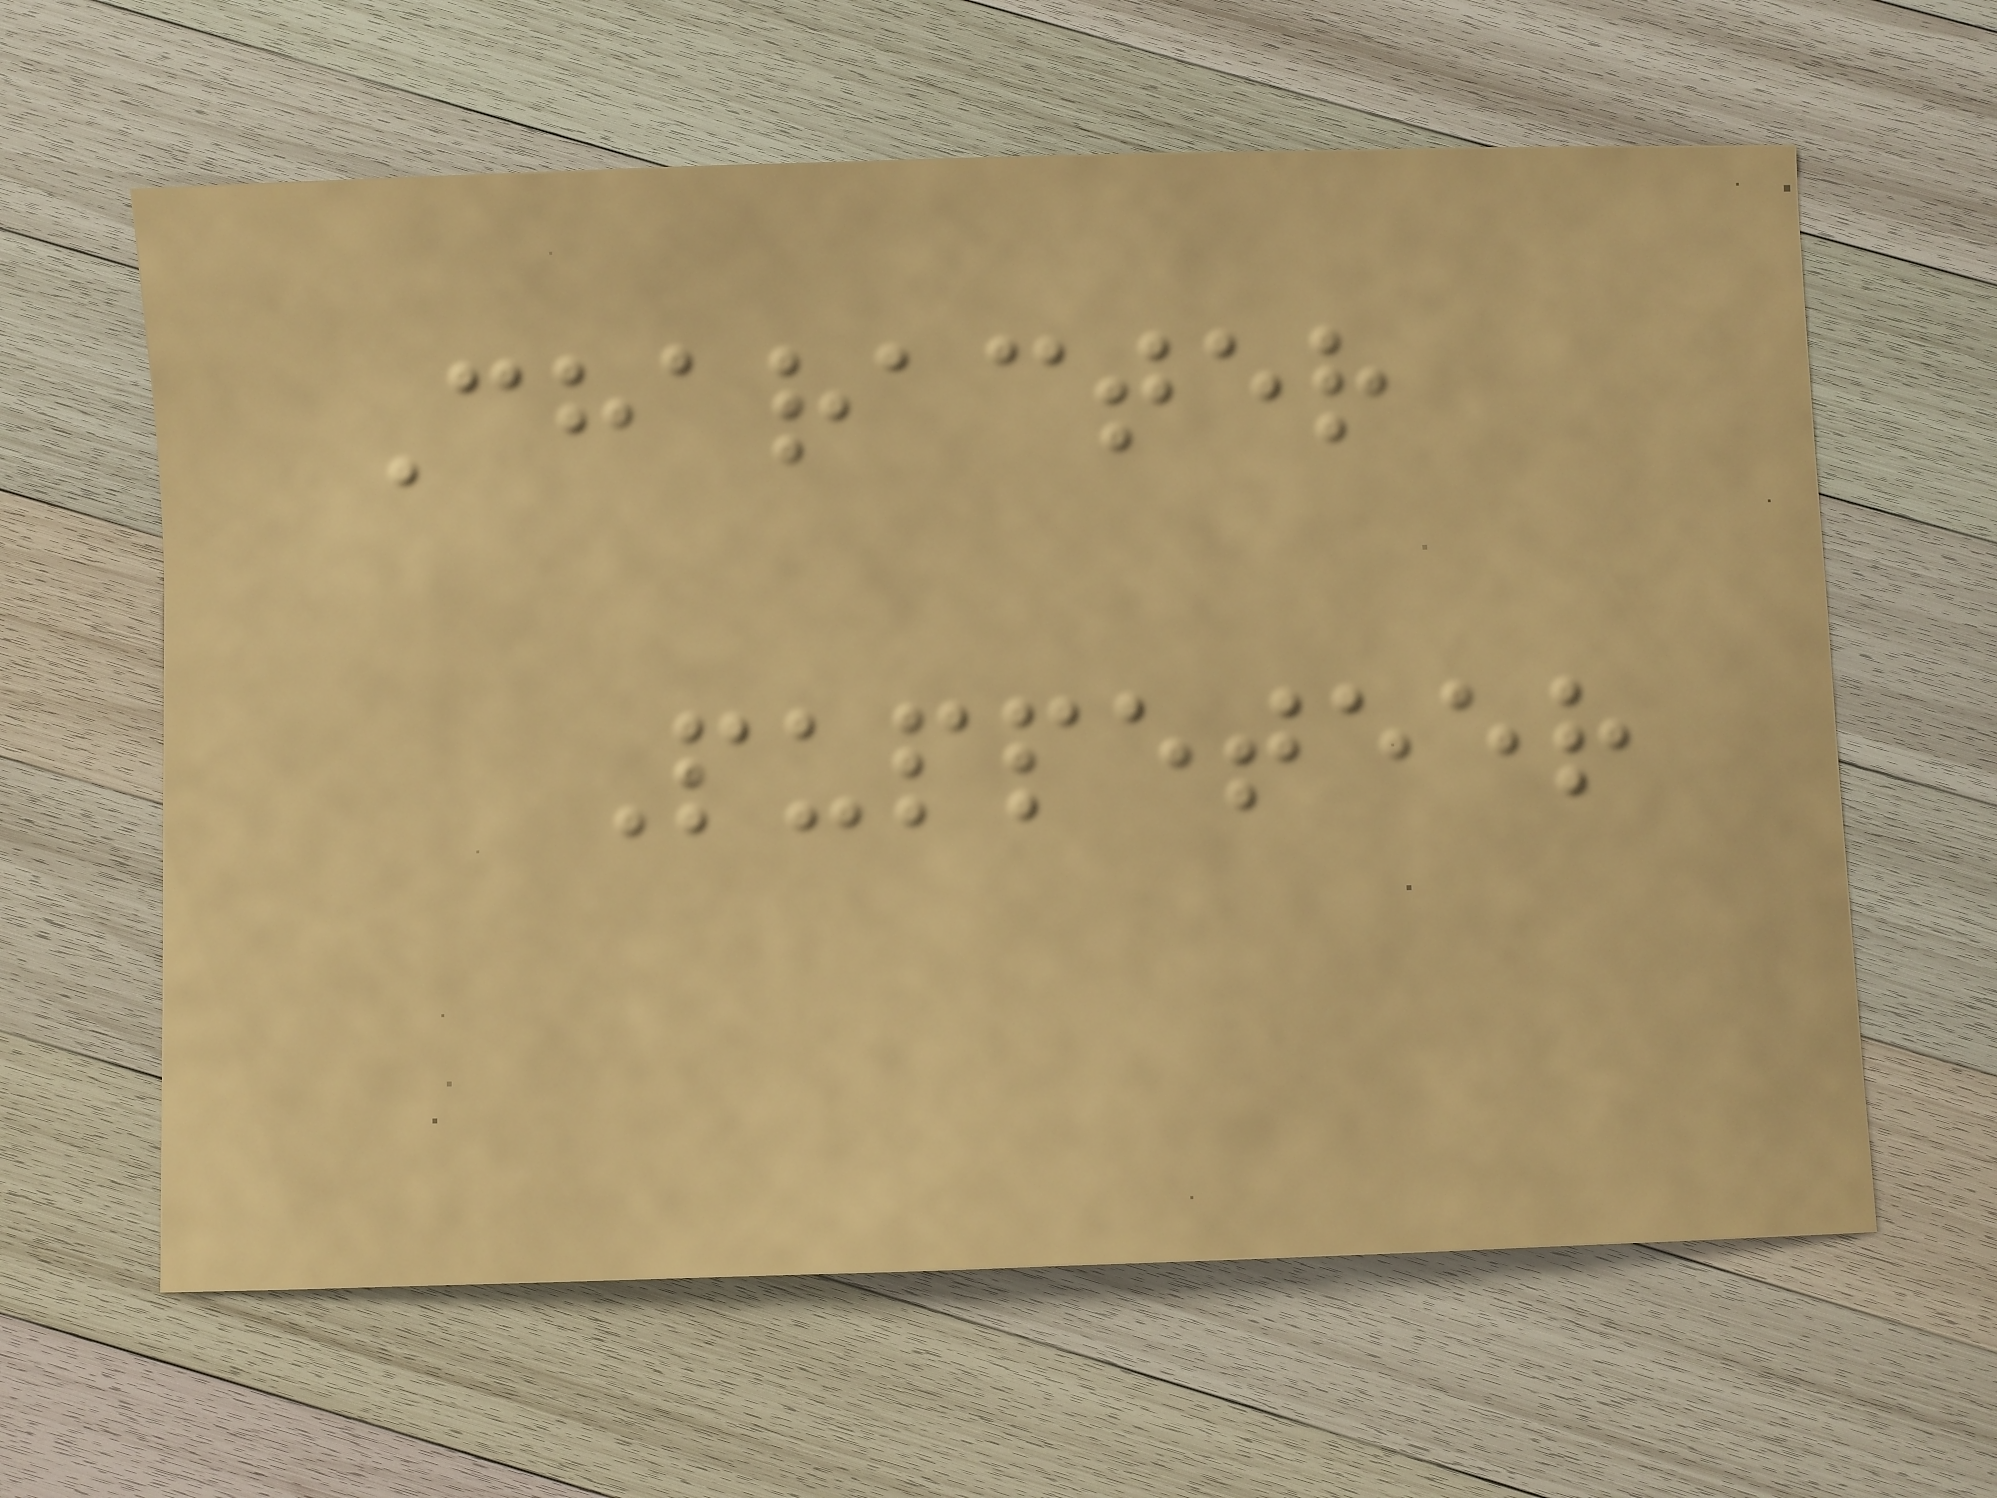Character
Puppeteer
